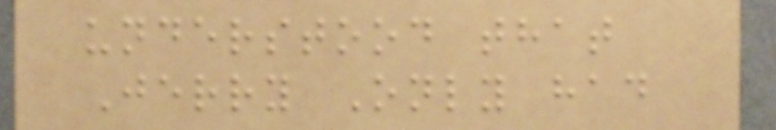understood that
Jerry Only had
